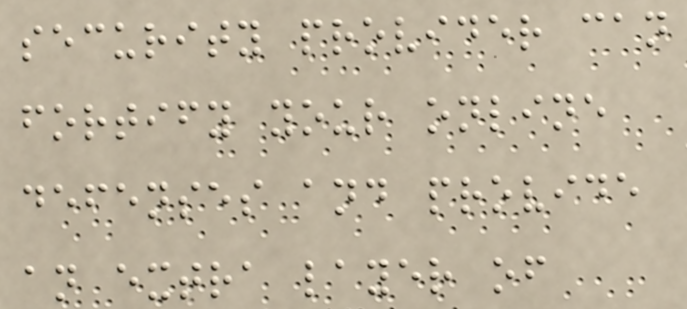security provider can
fortify your online
defenses and provide
an extra layer of
